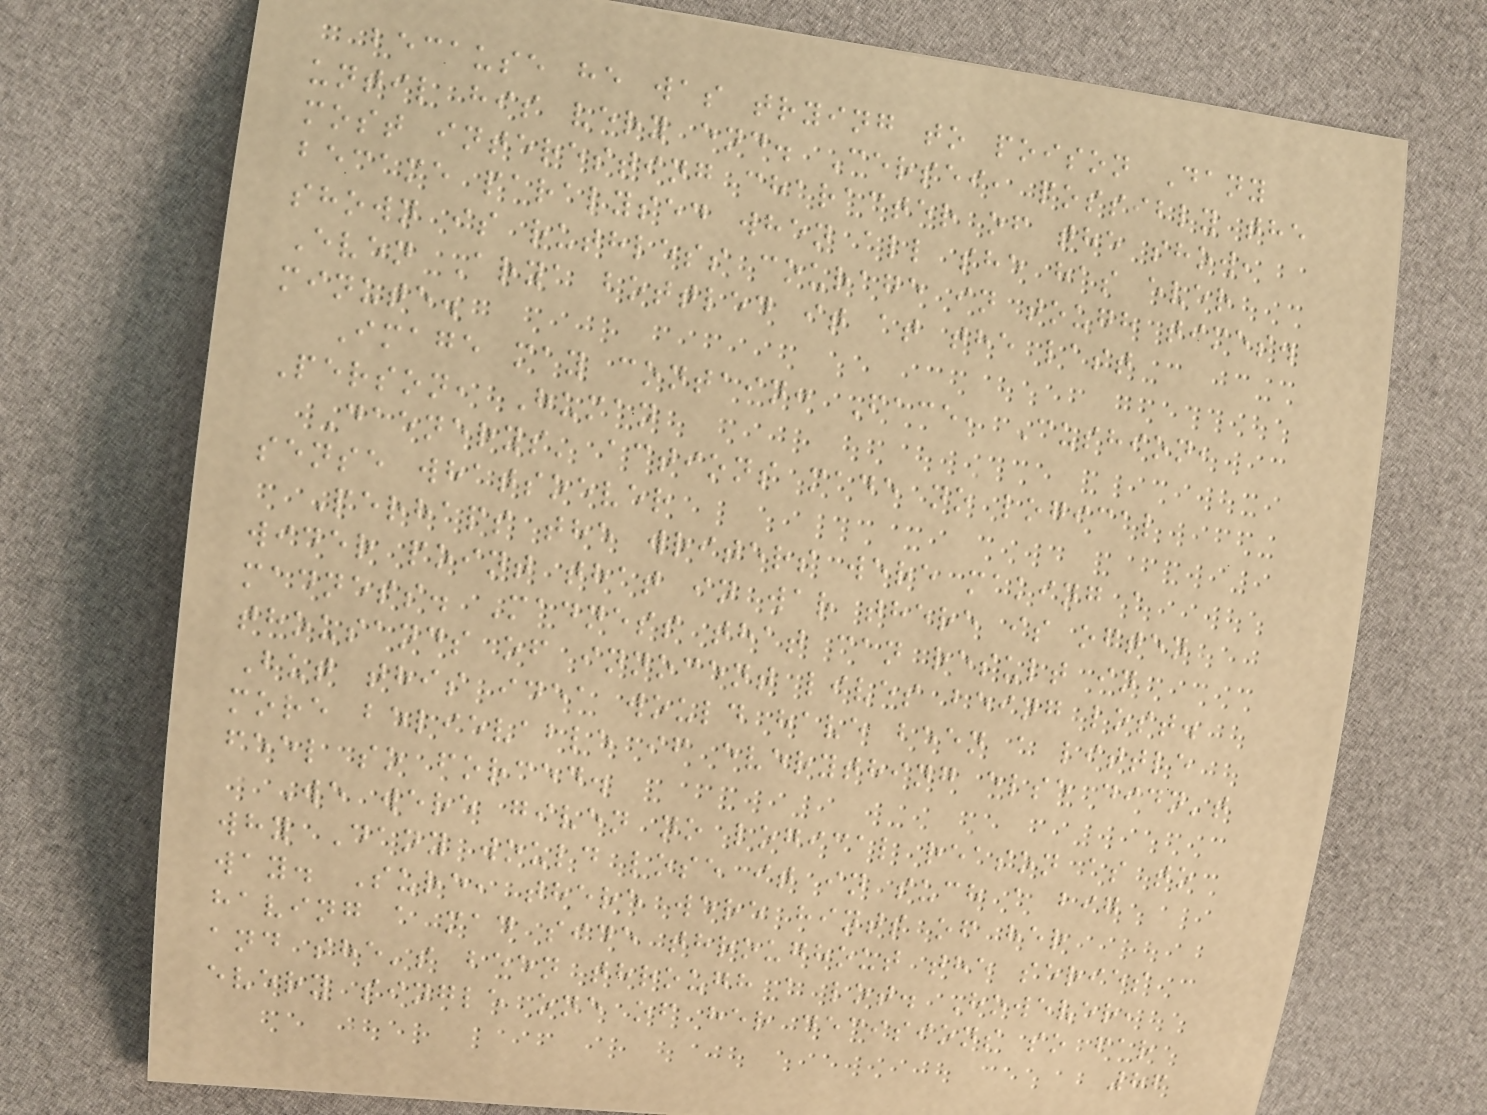because he was trying to poison Dany
until his very end. Cersei, possibly the
most interesting character of the show,
became paralysed when all she has ever
shown is ruthless courage in tough times.
Even Arya bottled it at the last
minute.
Image may contain: Face, Cushion,
Person, Human
Daenerys' actions made no logical
sense whatsoever
Perhaps the writers were making a
wider point that in war there is often
madness. Madness that can result in
thousands of innocent lives being lost.
But this idea would have been a little
more believable if everything else didn't
feel so forced.
We were given no logical reason as to
why Dany would lose it in such a big
way. Sure, there were hints of her
having a mad side throughout the series
and she's been through a lot. However,
every single one of her decisions so far
86
